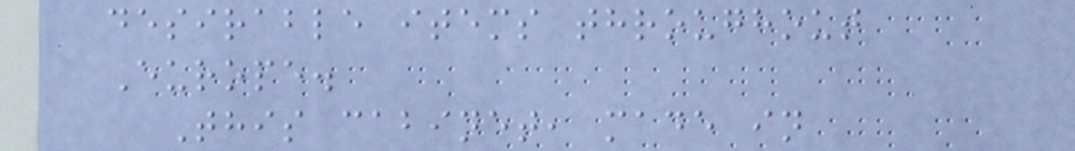desirable items throughout
Europe.
This cabinet, made in
